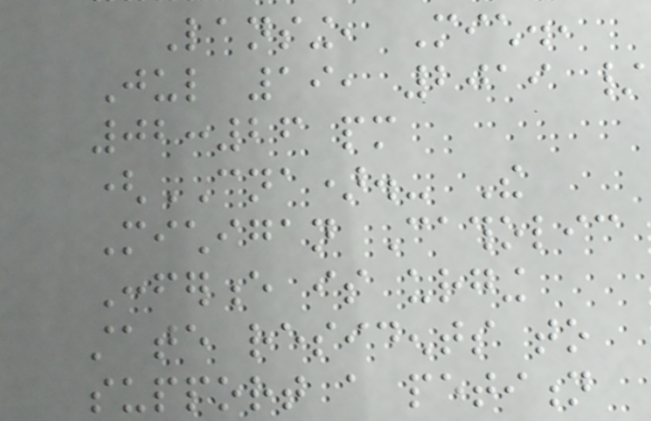Lansing, Mich.,
Jul 19, 2019 /
02:26 pm
(CNA).- The
Michigan Catholic
Conference is urging
state residents to
support a petition
